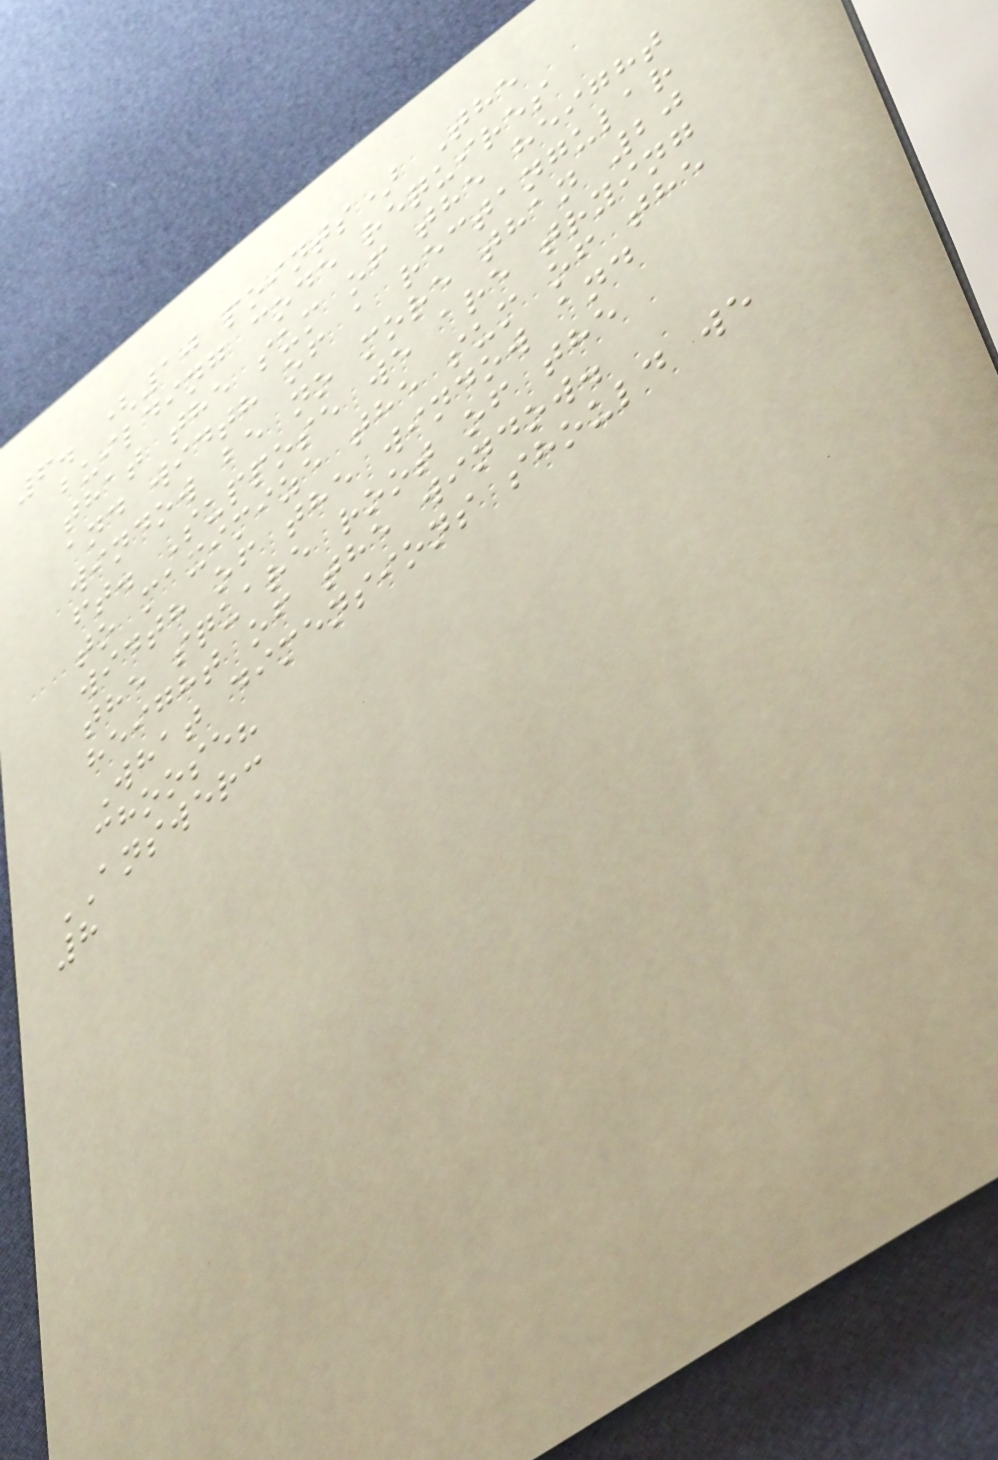6. (10 points) The
building code requires
that the sum of the height
and width of a rectangular
window be no more than 20
ft. Suppose we are trying
to maximize the sum of the
width of the window and
the square root of the
height of the window.
What dimensions should we
choose?
ANSWER:
8
